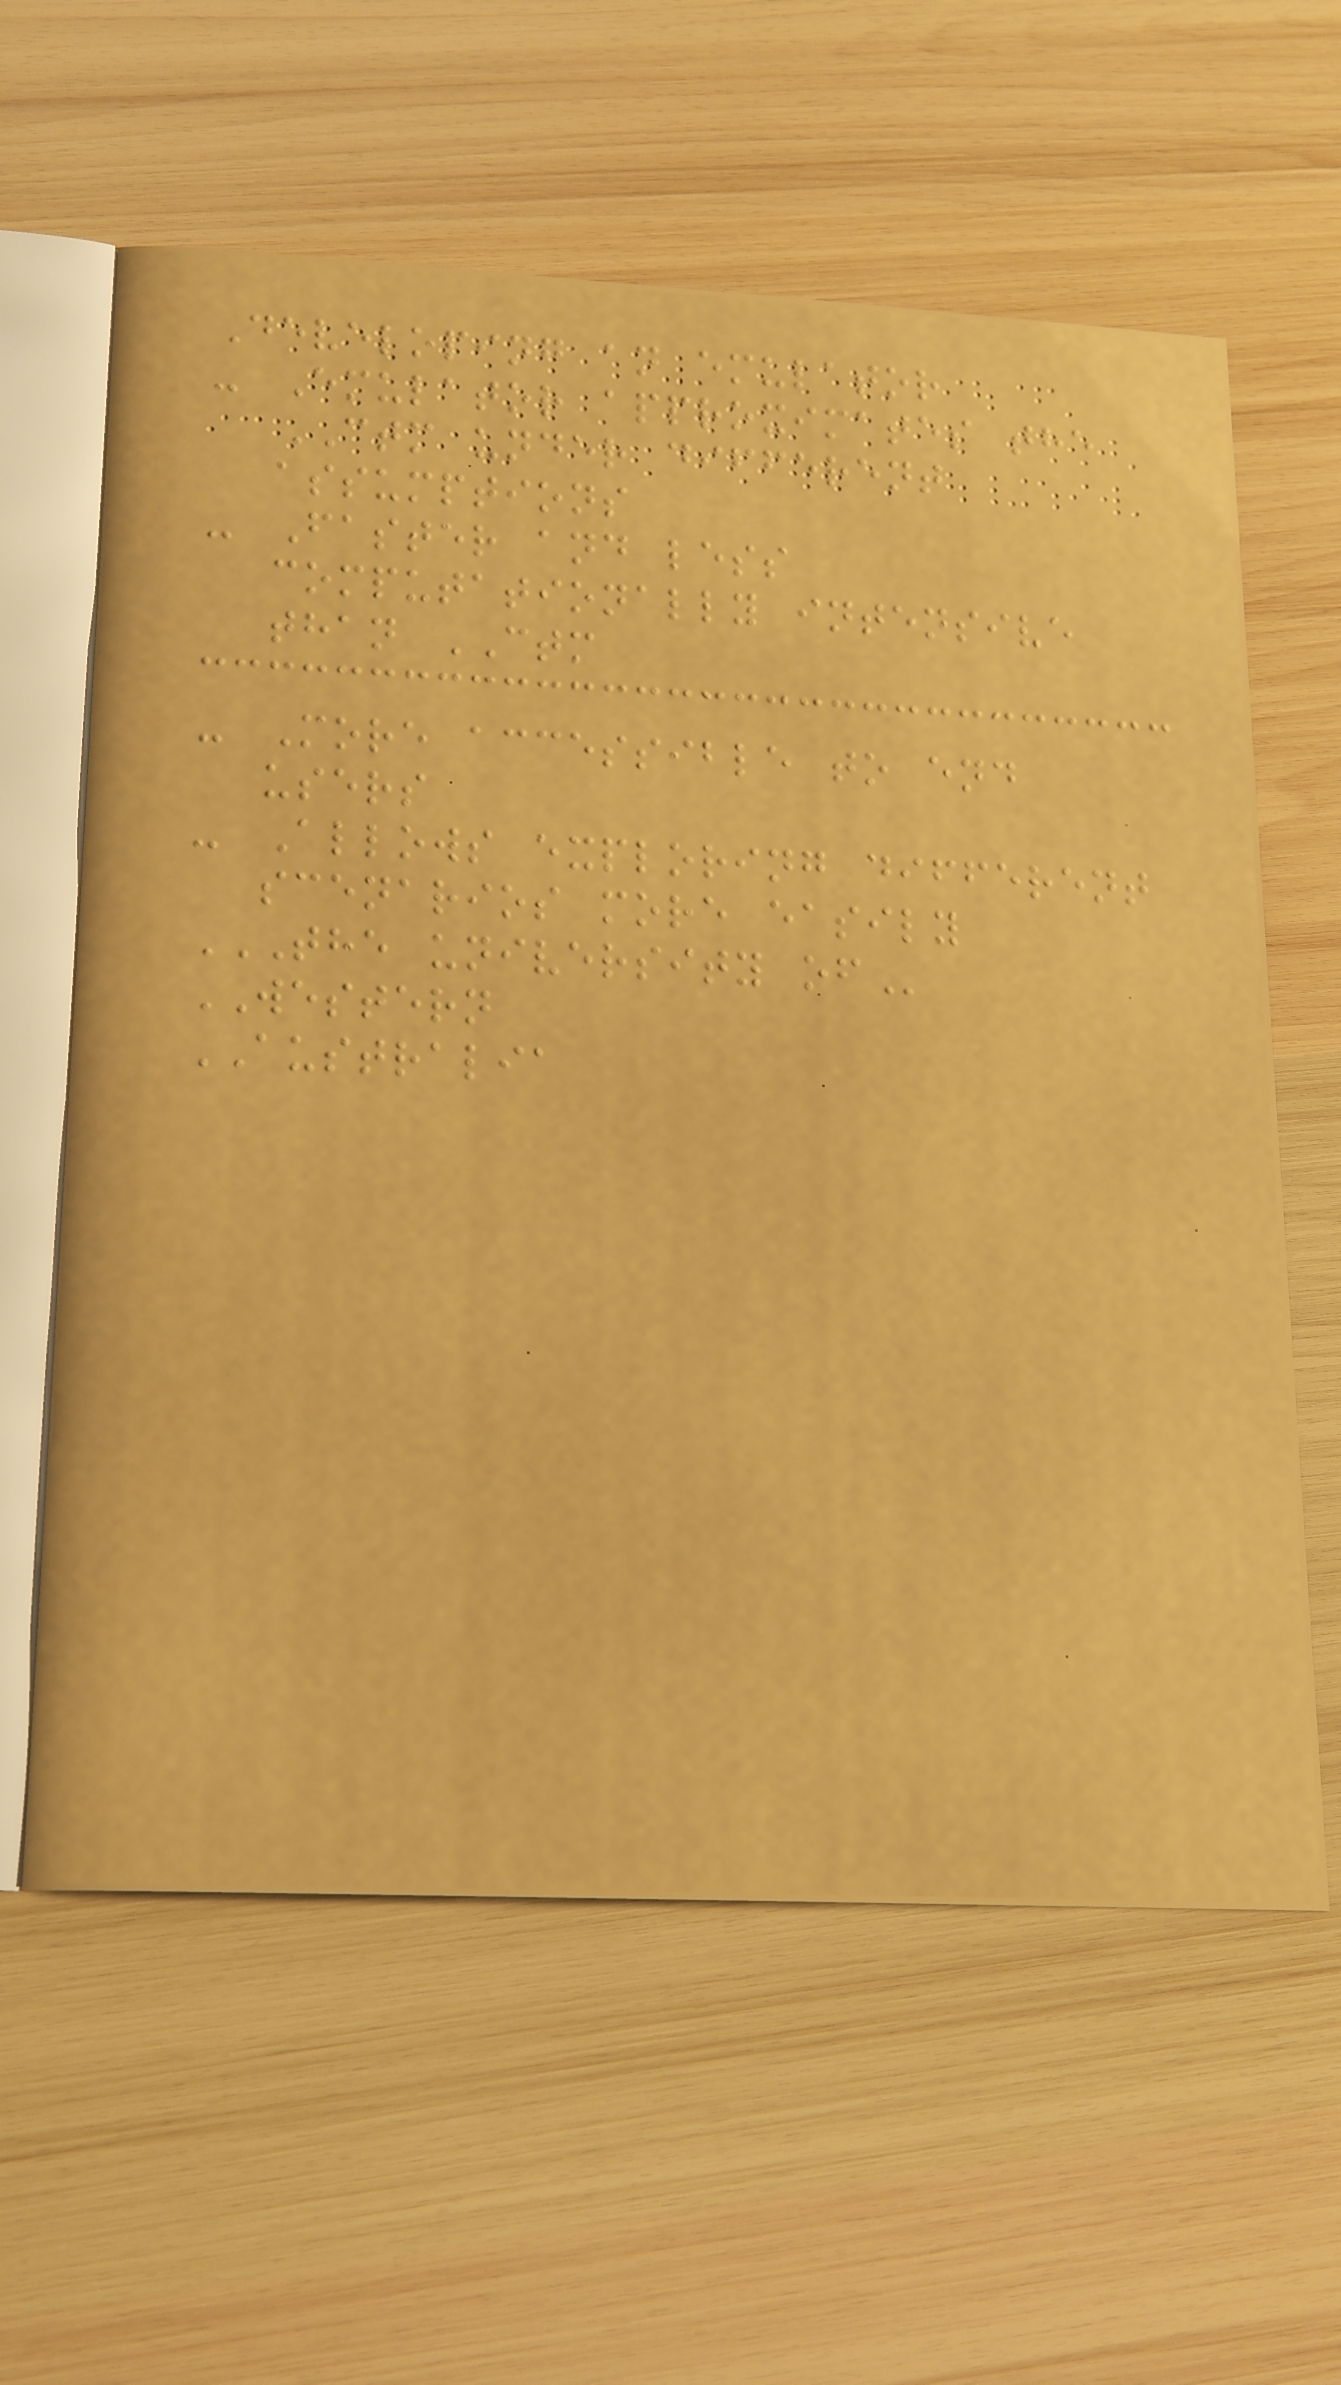Developing an emulator
- Emulator approximates the
CTM under different
assumptions
- Faster and less
computationally intensive
than CTM
- More accessible to end
users
- Allows exploring different
scenarios more easily
THE UNIVERSITY OF
WESTERN
AUSTRALIA
